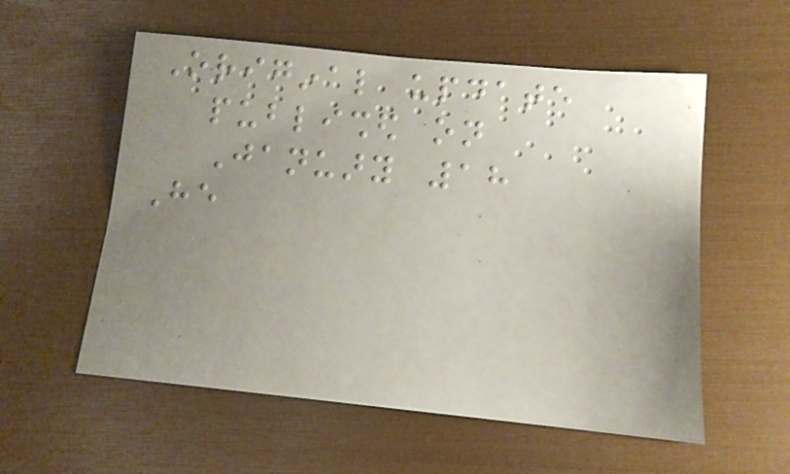Original update
published on
January 18
He
